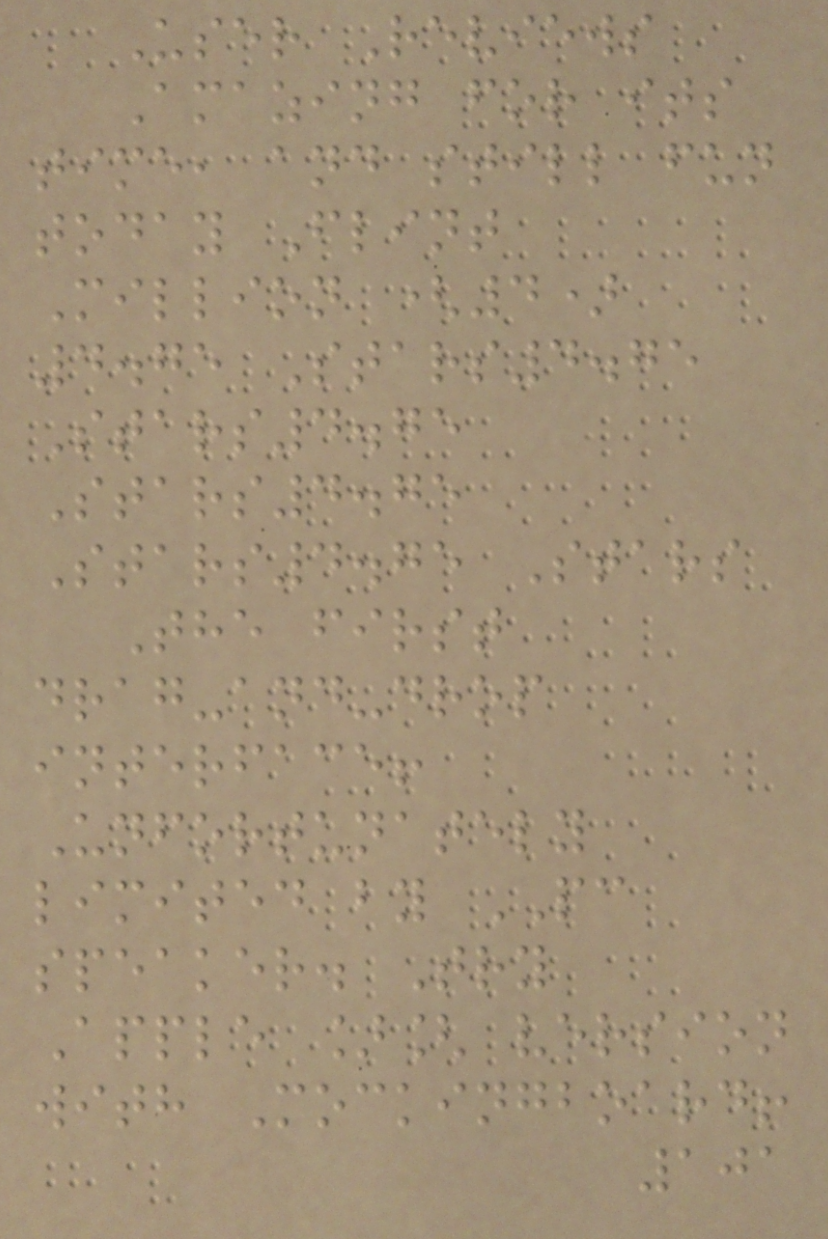User Reviews
Amazing for its
time, and still fun
today Flint
Million (4)
4.75 Stars4.75
Stars4.75
Stars4.75
Stars4.75 Stars
The first
drag-and-drop
interface!
Unfortunately
limited by PC
speaker. Try
Apple ][ version
with Mockingboard!
101
